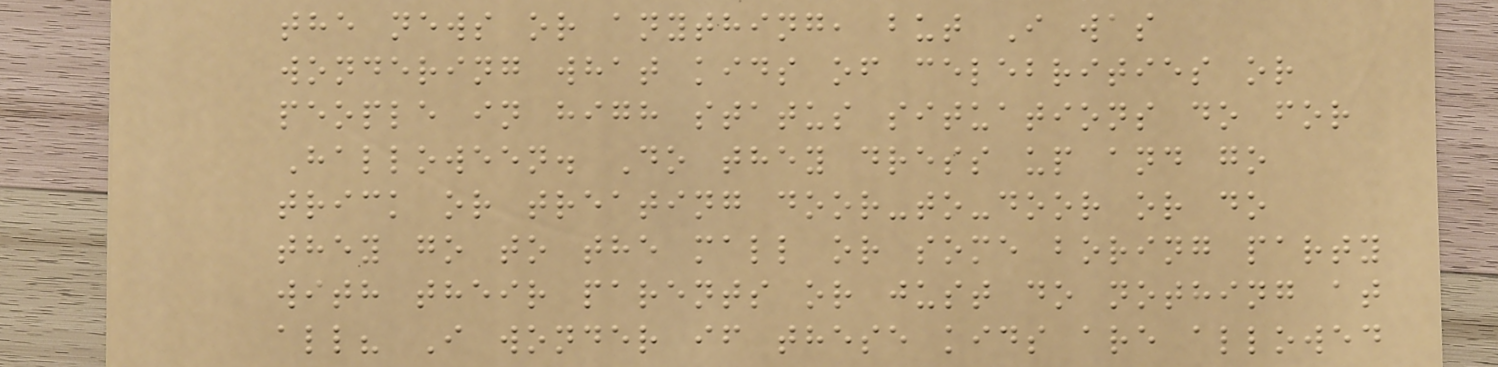the news or anything, but I was
wondering what kids of celebrities or
people in high status situations do for
Halloween. Do they dress up and go
trick or treating door-to-door or do
they go to the mall or some boring party
with their parents or just do nothing at
all? I wonder if these kids are allowed
